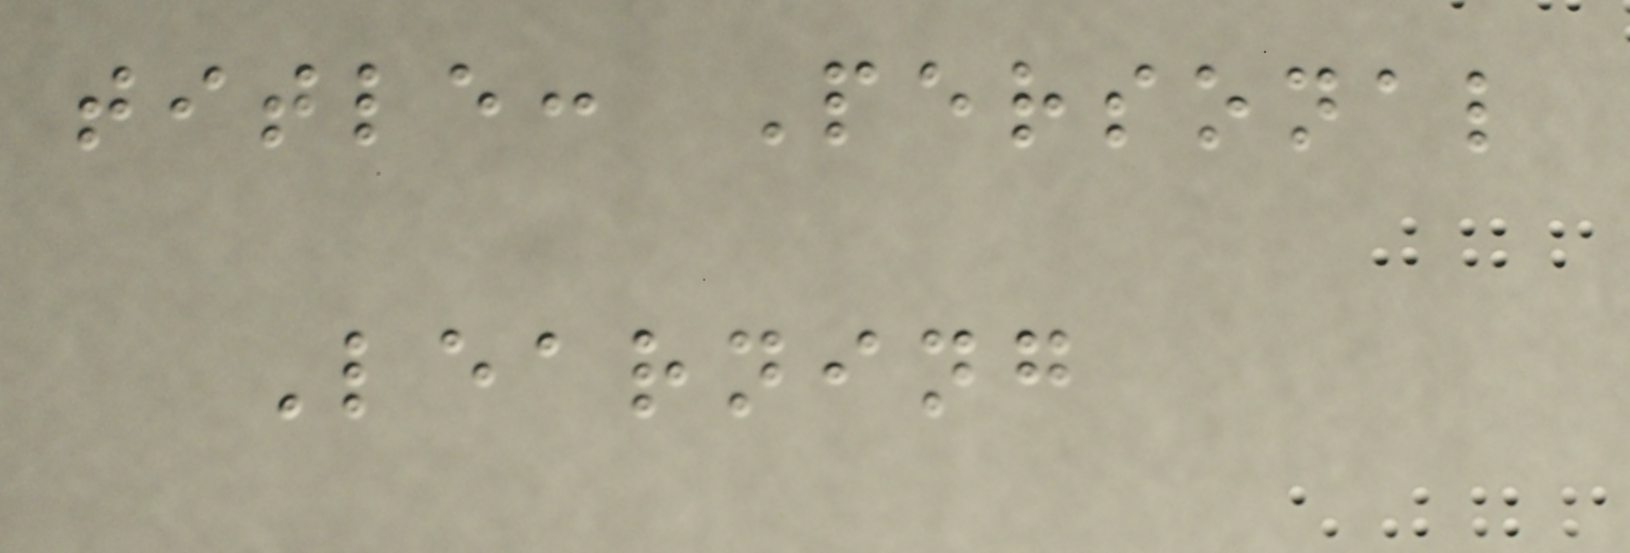title: Personal
Learning
